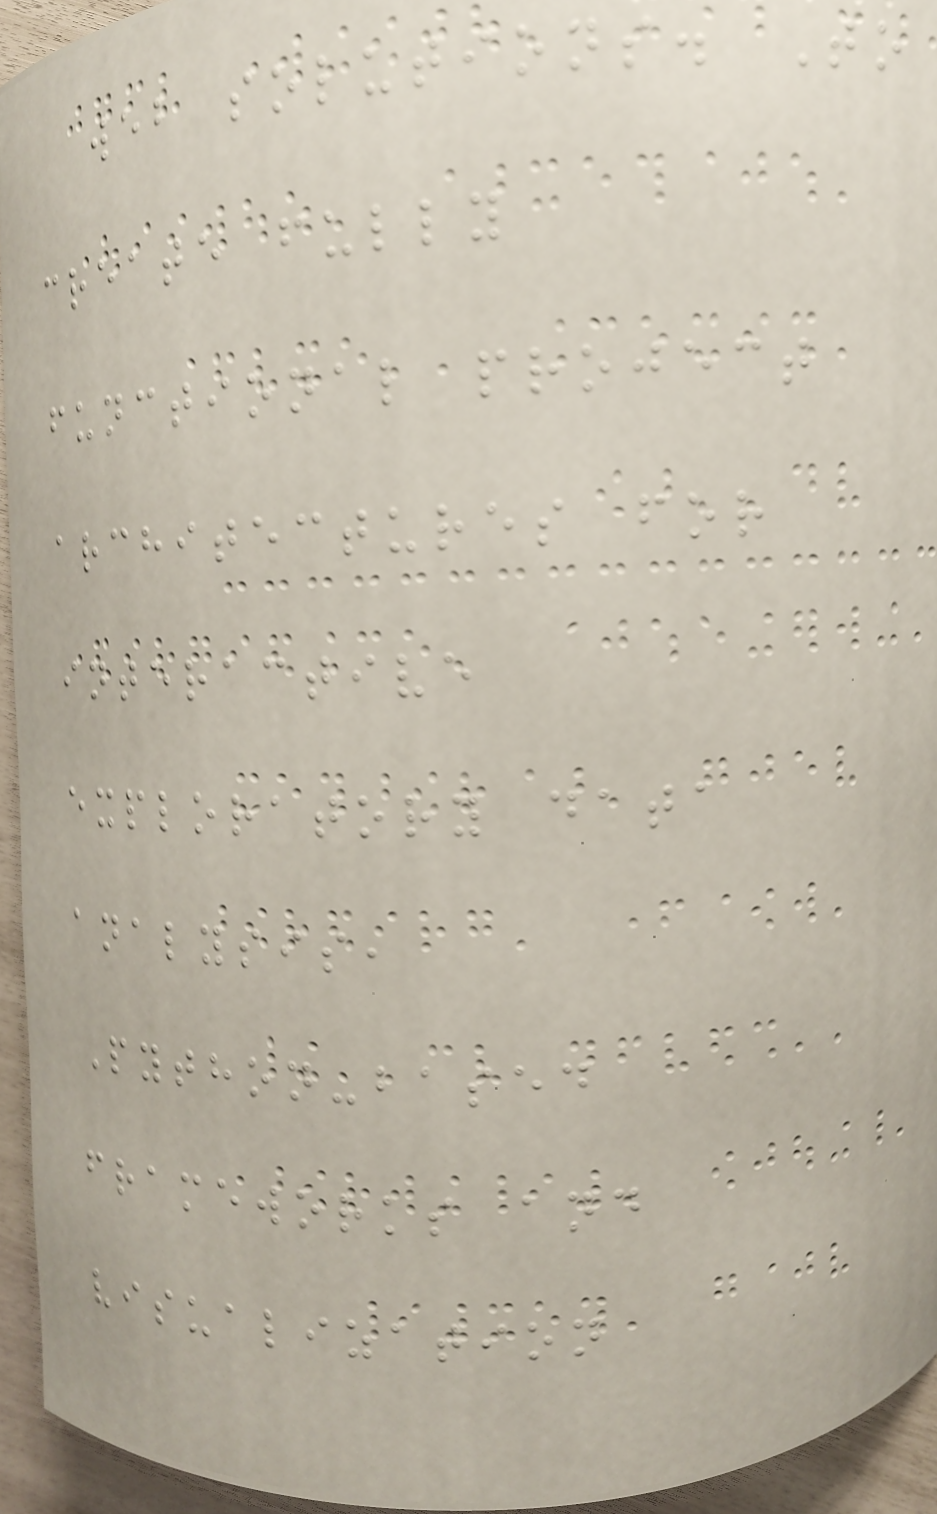web solutions. To
create fully
functional project
architectures for
interactive
exploratory data
analysis,
Python-based
frameworks and
visualization
